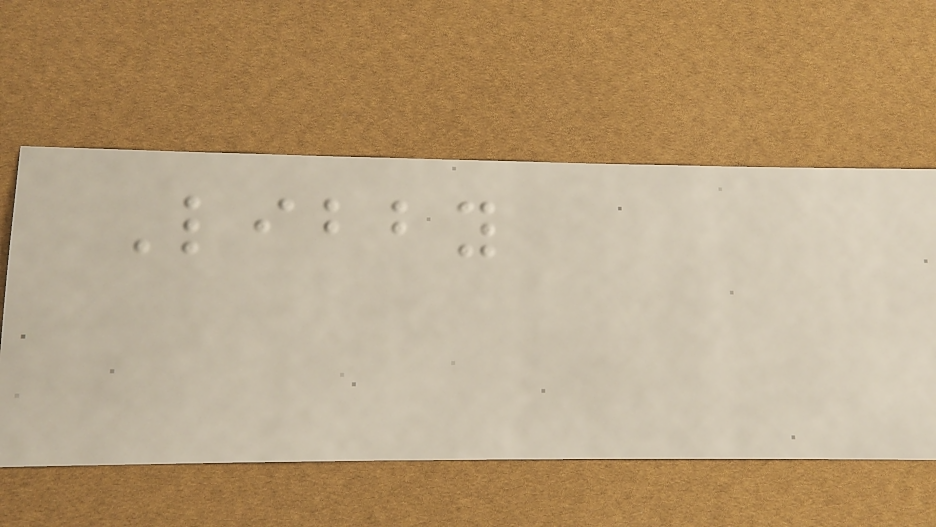Libby
